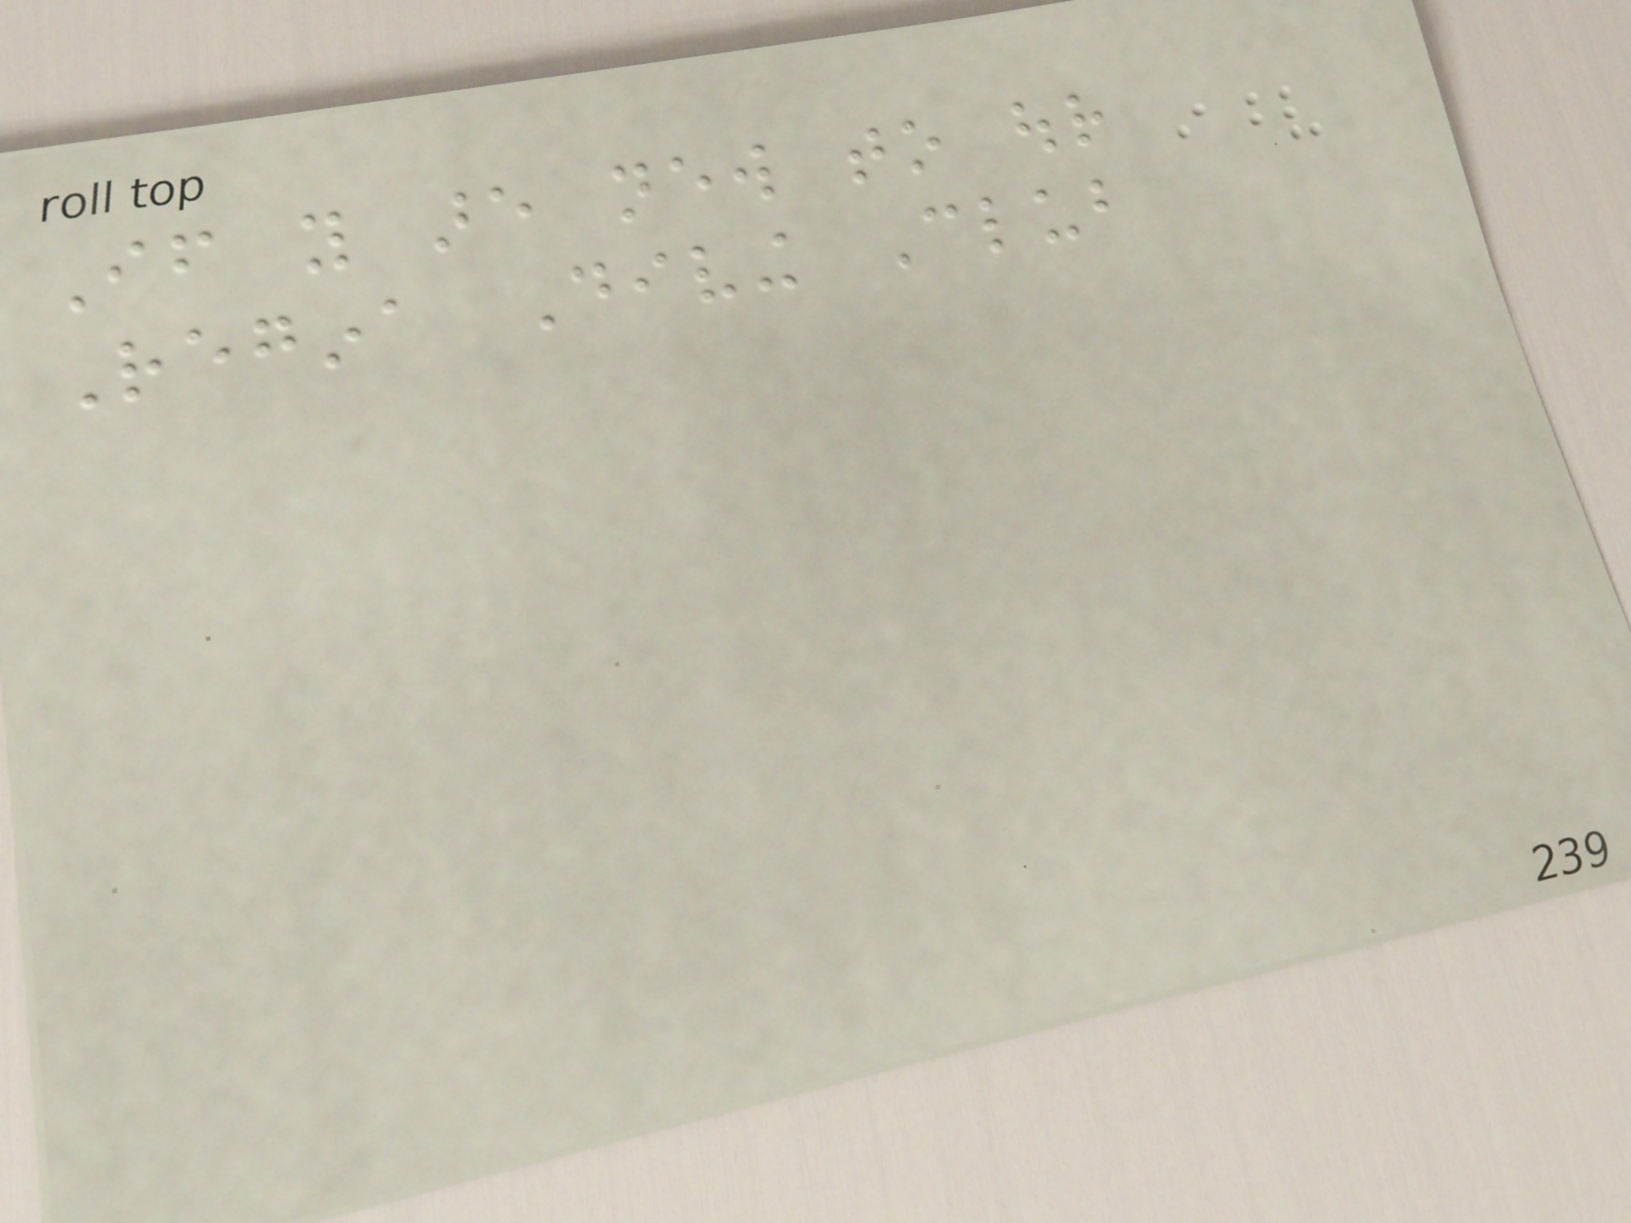If you are new to our
Regina Diving Club
